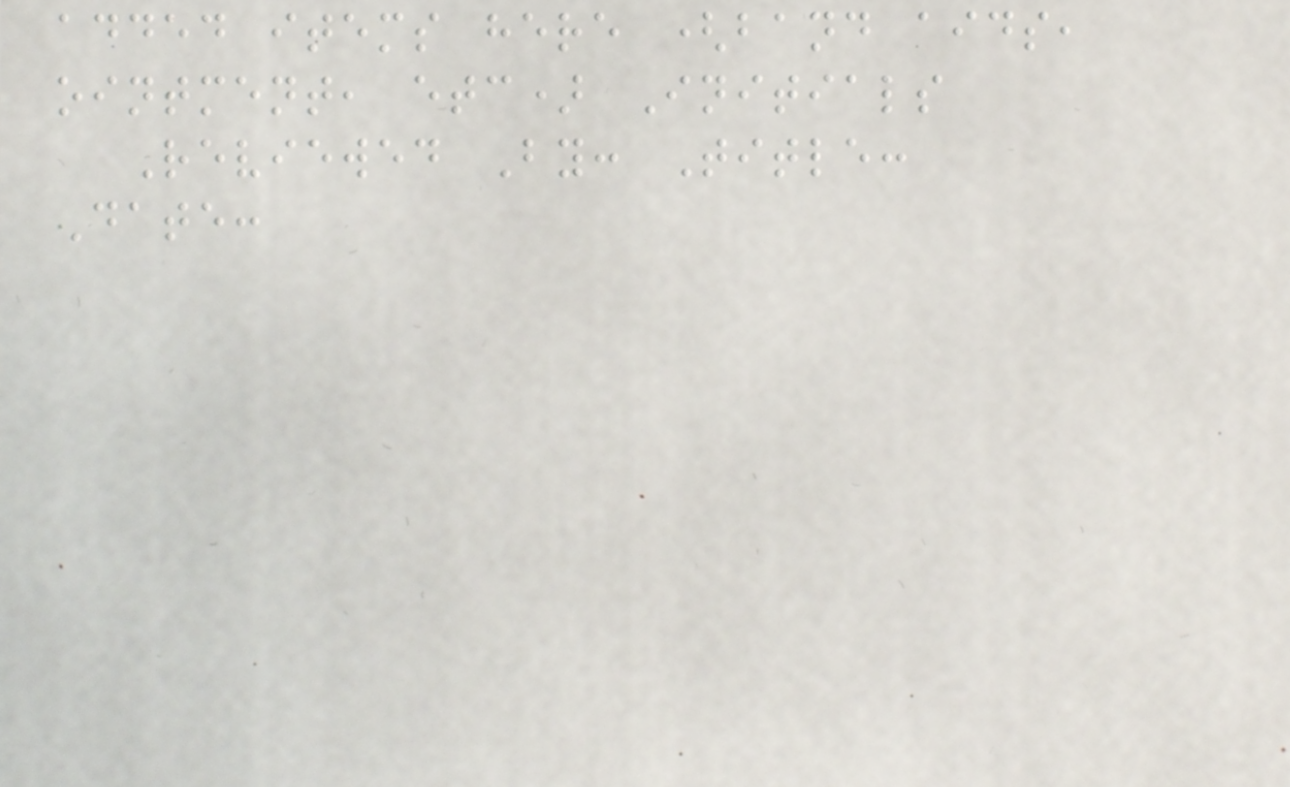added items here (band aids,
ointment, etc) Initials
Reviewed By: Title:
Date:
